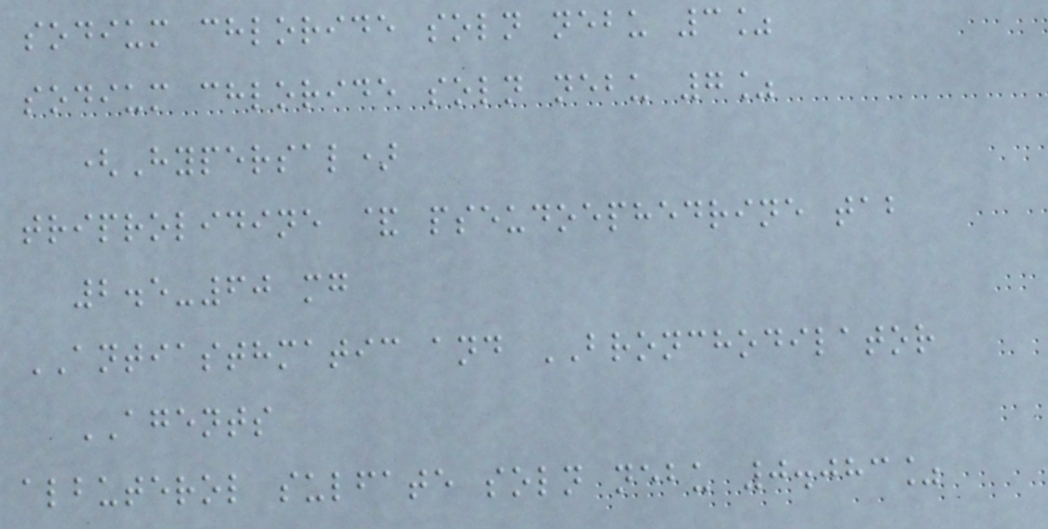sodium chloride soln nebu 3%
sodium chloride soln nebu 7%
(Hypersal)
triprolidine & pseudoephedrine tab
2.5-60 mg
ANTIASTHMATIC and BRONCHODILATOR
AGENTS
albuterol sulfate soln nebu 0.083%
